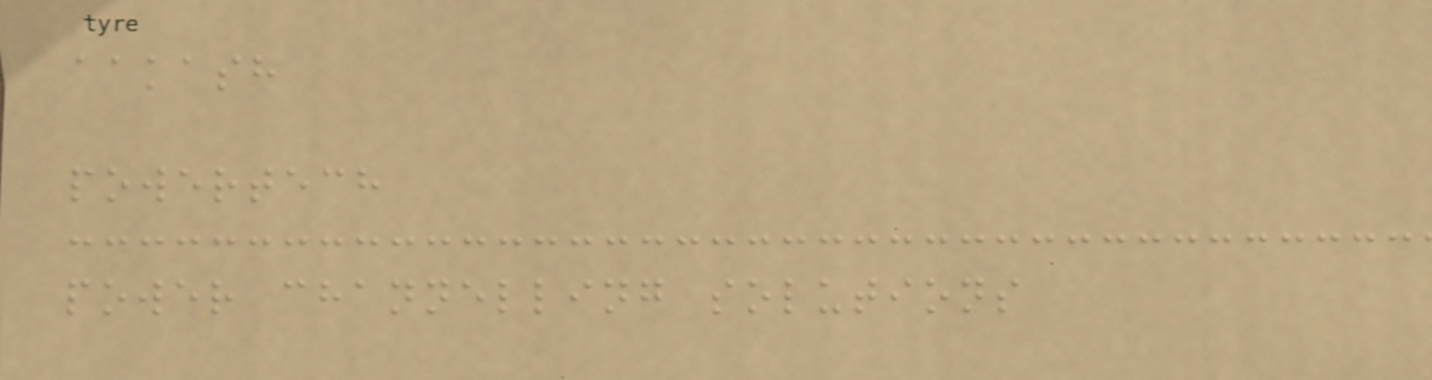aakash
powertech
power channelling solutions
